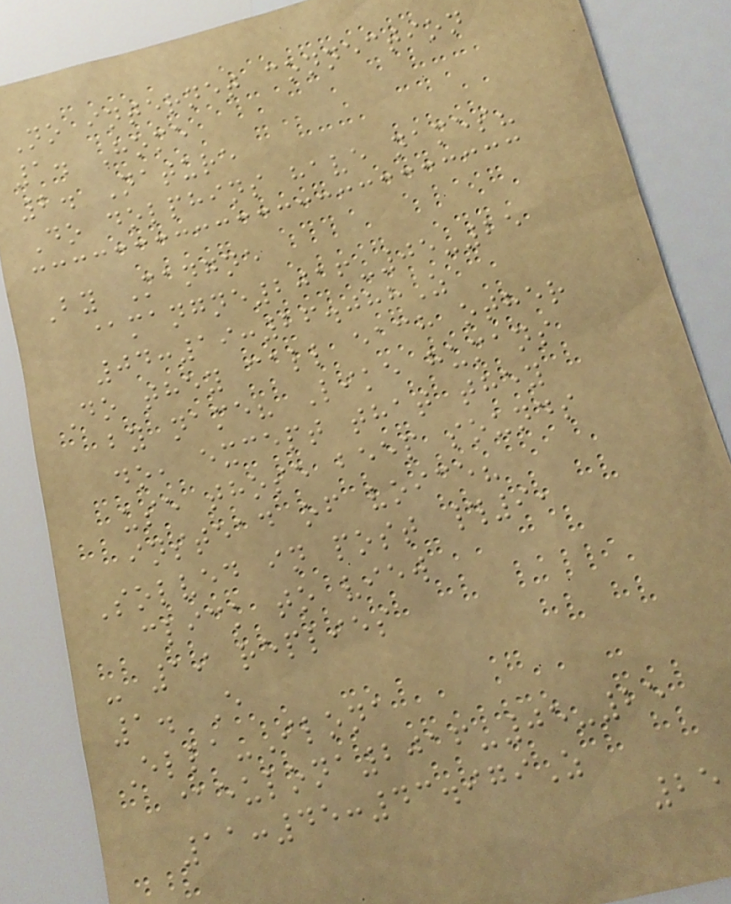No internet connection
1. Home
2. Nature
Do dolphins have names?
By Mangne
@mangne2016-05-25
04:19:26.088Z
Do they call each other
by name? Like humans
do, except that they
use those beep sounds
instead of voice?
Solved in post #9,
click to view
- 19 replies
1. E
Ella-Ilona
@eulona2016-05-25
11:45:43.979Z
25
